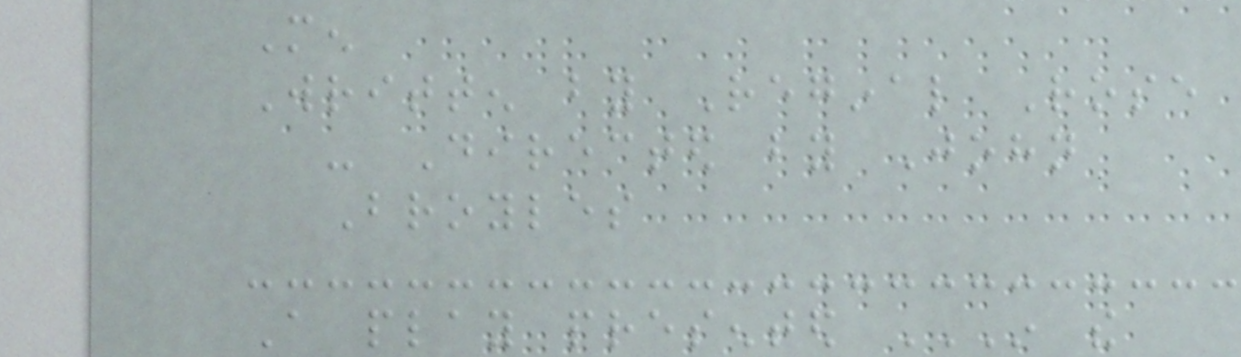Men
Written by Reginal Rose
- Directed by John
Broyles
A play presented IN THE
